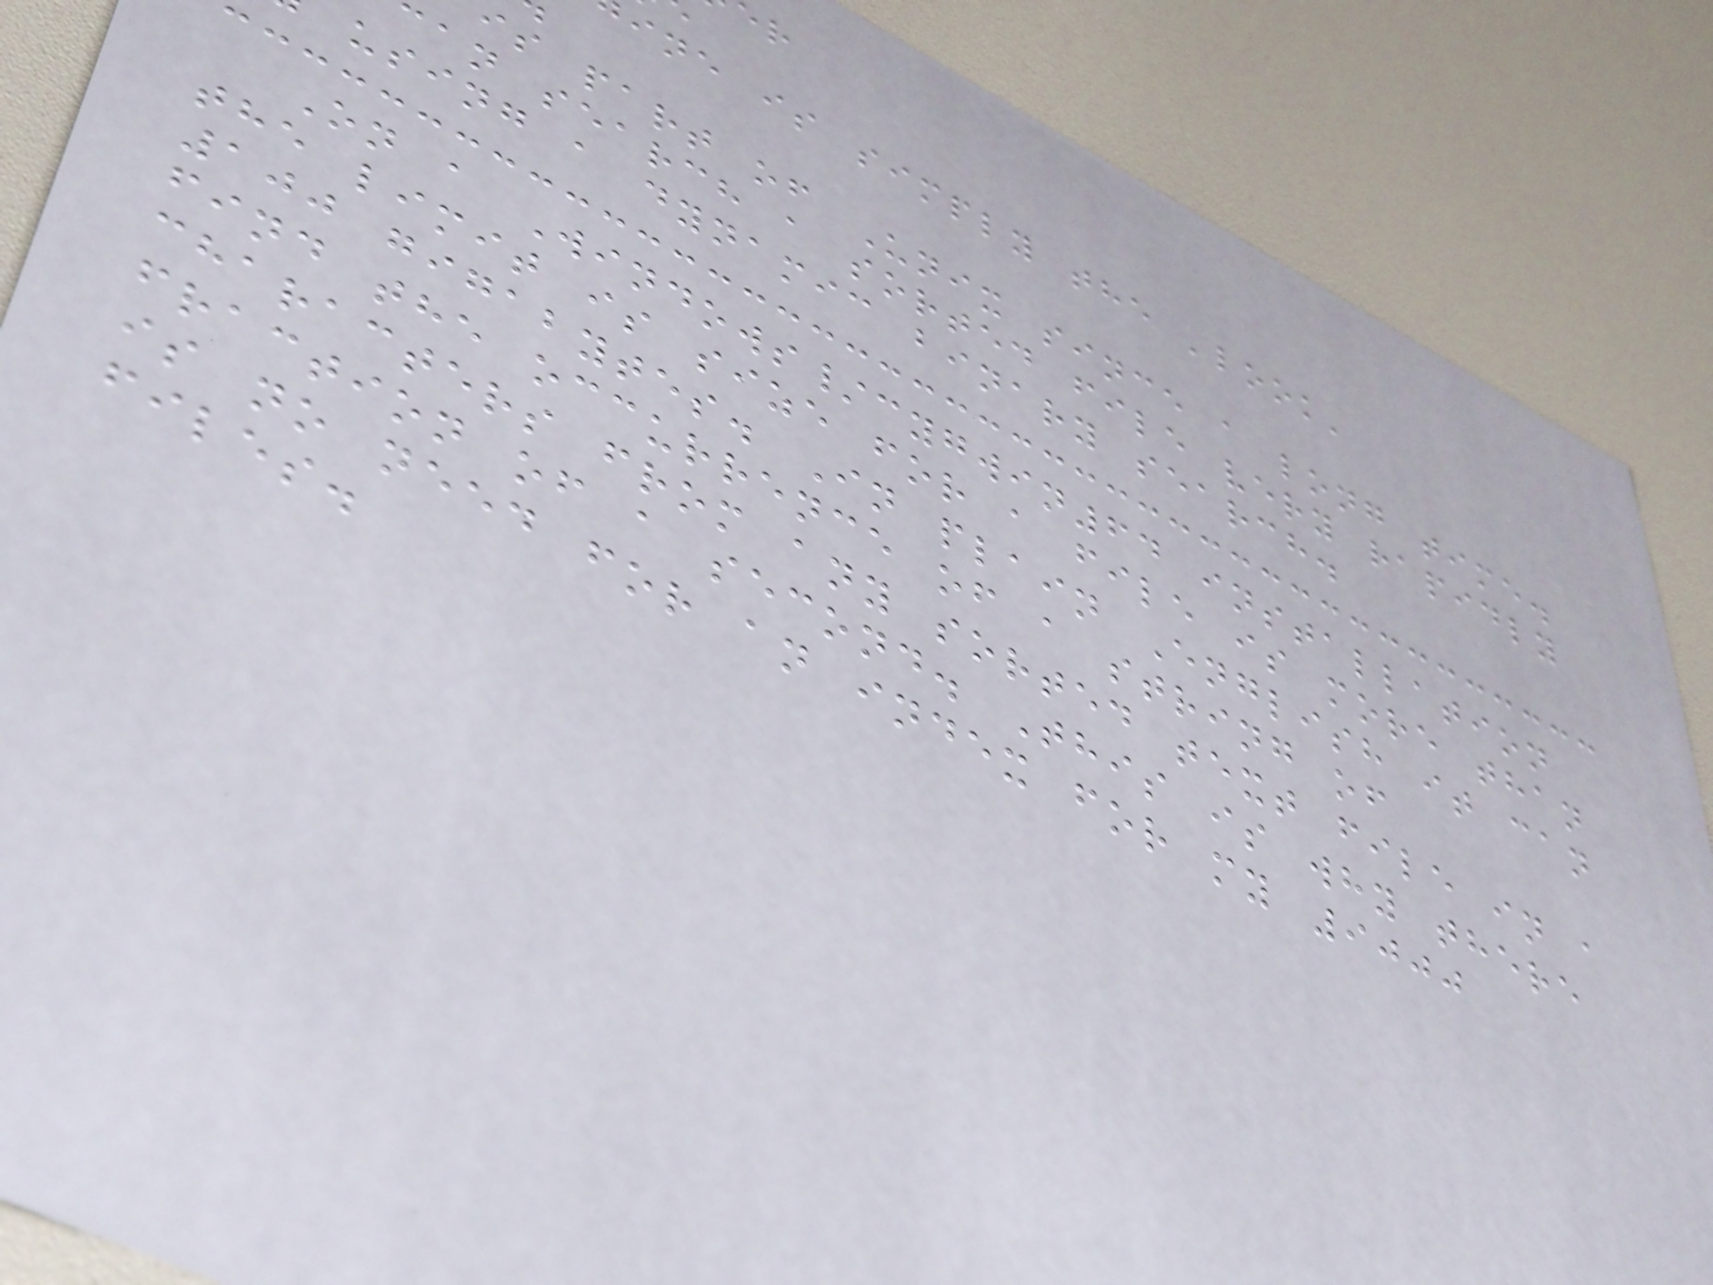ine is simply the 'look'
is part of Unix since a long time.
can search a sorted file very rapidly
using a dynamic binary search.
On a Windows/cygwin64 installation
the limit is size for a file is more than
100 gigabytes. In plain English it can
find the occurrence of a string of
characters from any sorted text file in a
fraction of a second. This is why there
is no need for an index for my 9000
files.
